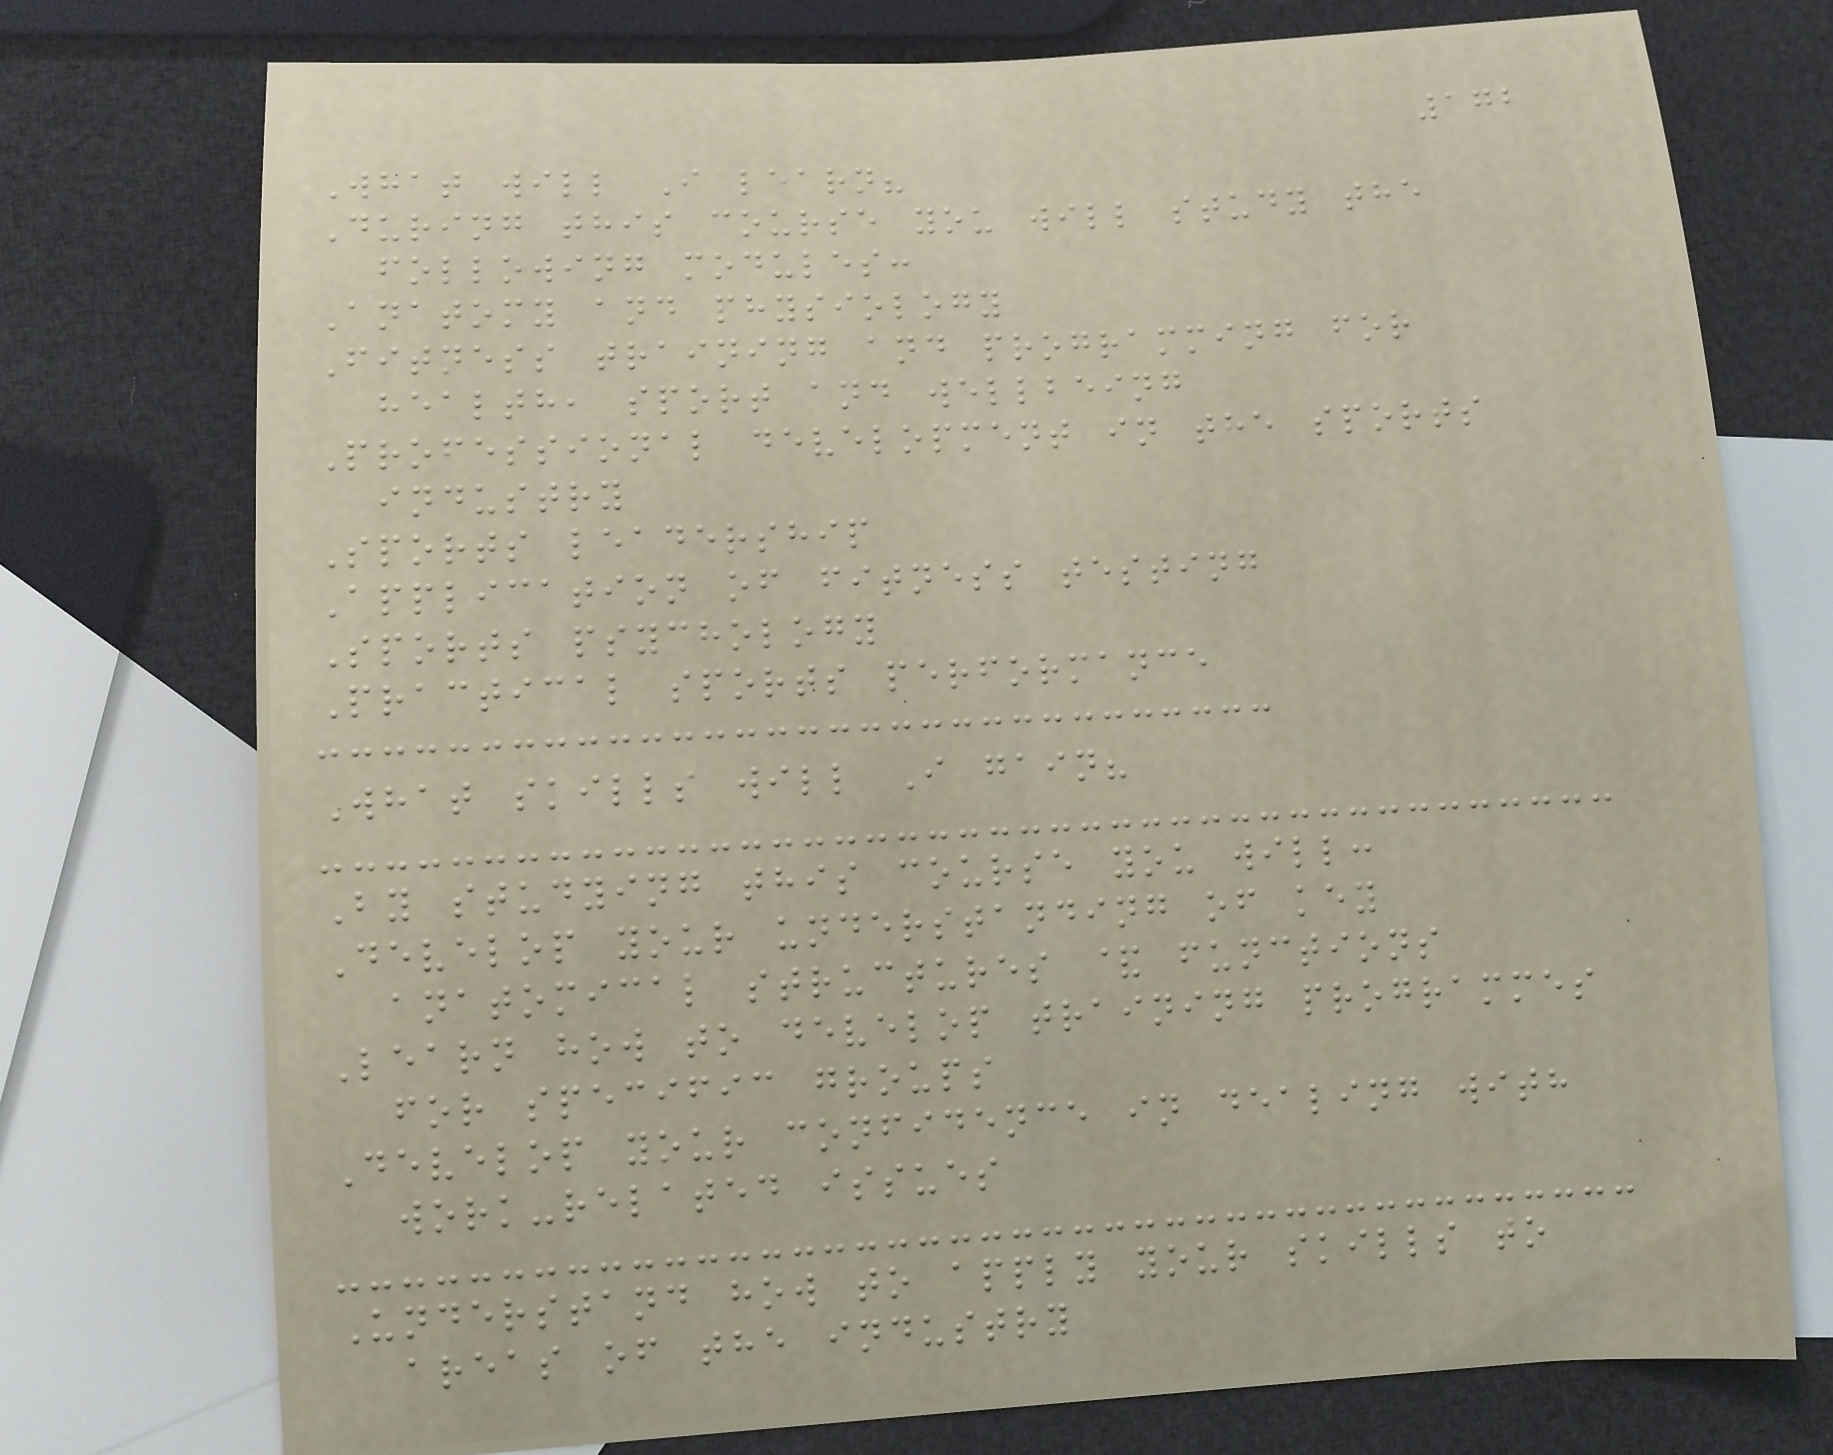172
What will I learn?
During this course you will study the
following modules:
Anatomy and physiology
Fitness training and programming for
health, sport and wellbeing
Professional development in the sports
industry
Sports leadership
Application of fitness testing
Sports psychology
Practical sports performance
What skills will I gain?
By studying this course you will:
Develop your understanding of key
anatomical structures & functions
Learn how to develop training programmes
for specific groups
Develop your confidence in dealing with
work-related issues
Understand how to apply your skills to
areas of the industry
